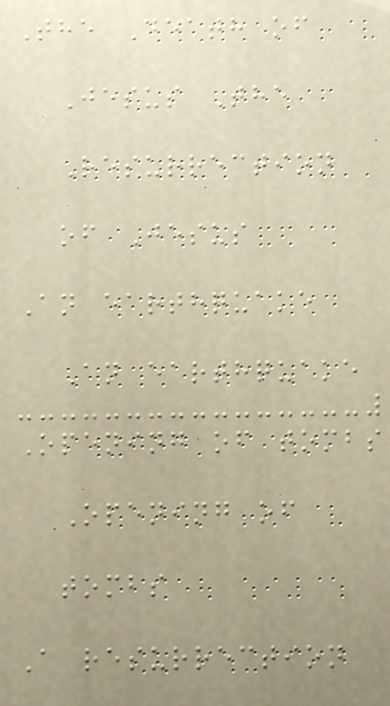The Death of
Jesus The
Resurrection
of Jesus
An earthquake
An earthquake
Opening of tombs
Opening of
tombs
A resurrection
